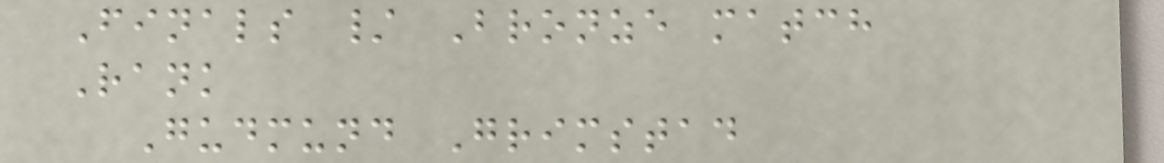Finals / Bronze match
Rank
Gudmund Grimstad
